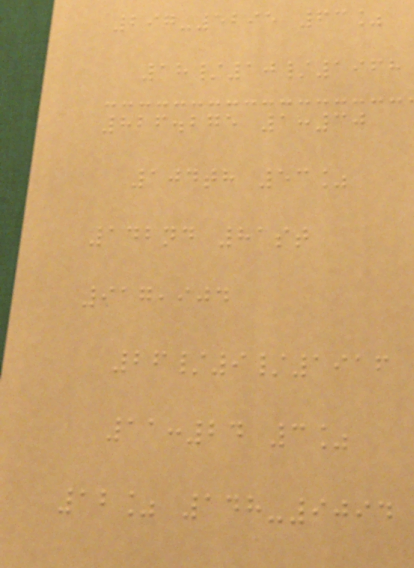297-5295 63%
18/10/1968
826.275 1:30
104th 53%
142nd 81st
917,904
26/9/1916
11:24 3%
12% 148-9094
